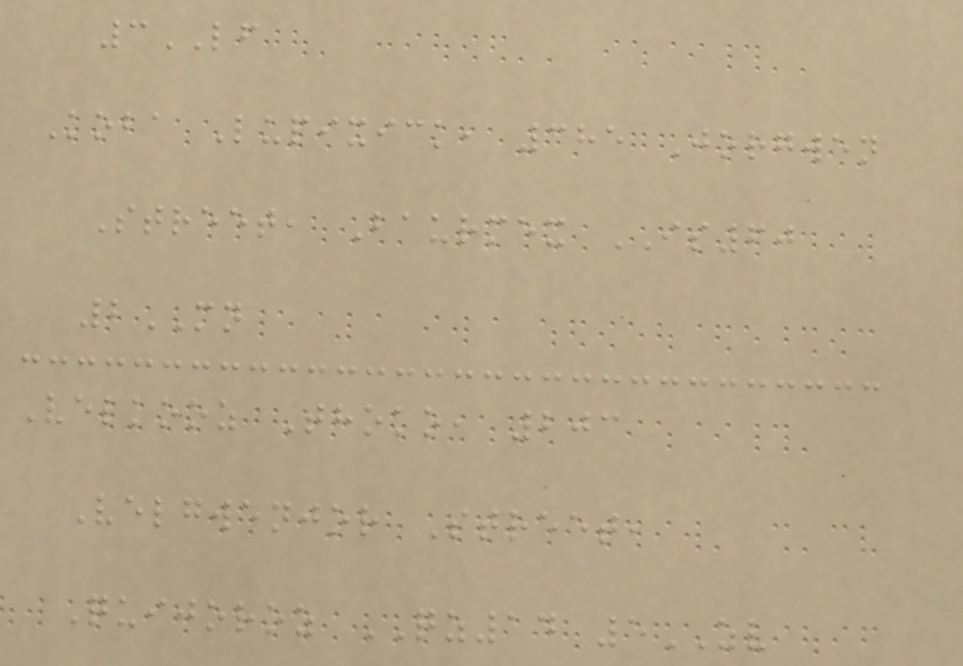3LF
Koba Lupixick, 385 Jorgwen
Street, Baurmex IS60
2MN
Velkooz Thoko, 203
Velgwenjor Street,
Quijoroz QZ14 5ZV
